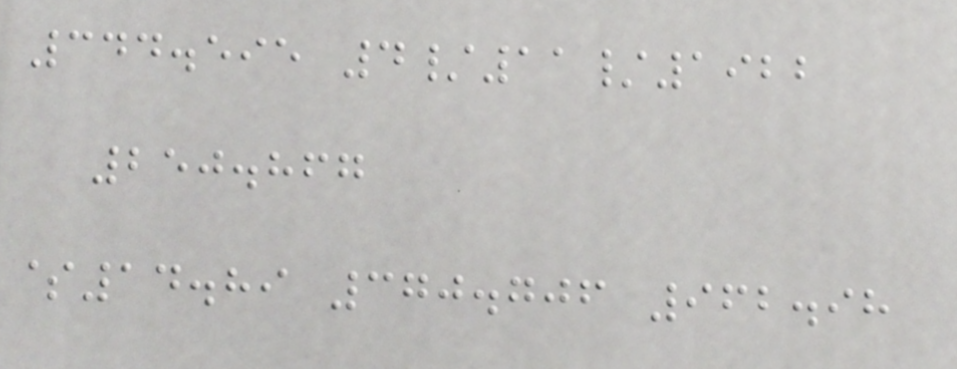344.595 4/11/1922
250.867
$14.89 370.706 962.98
